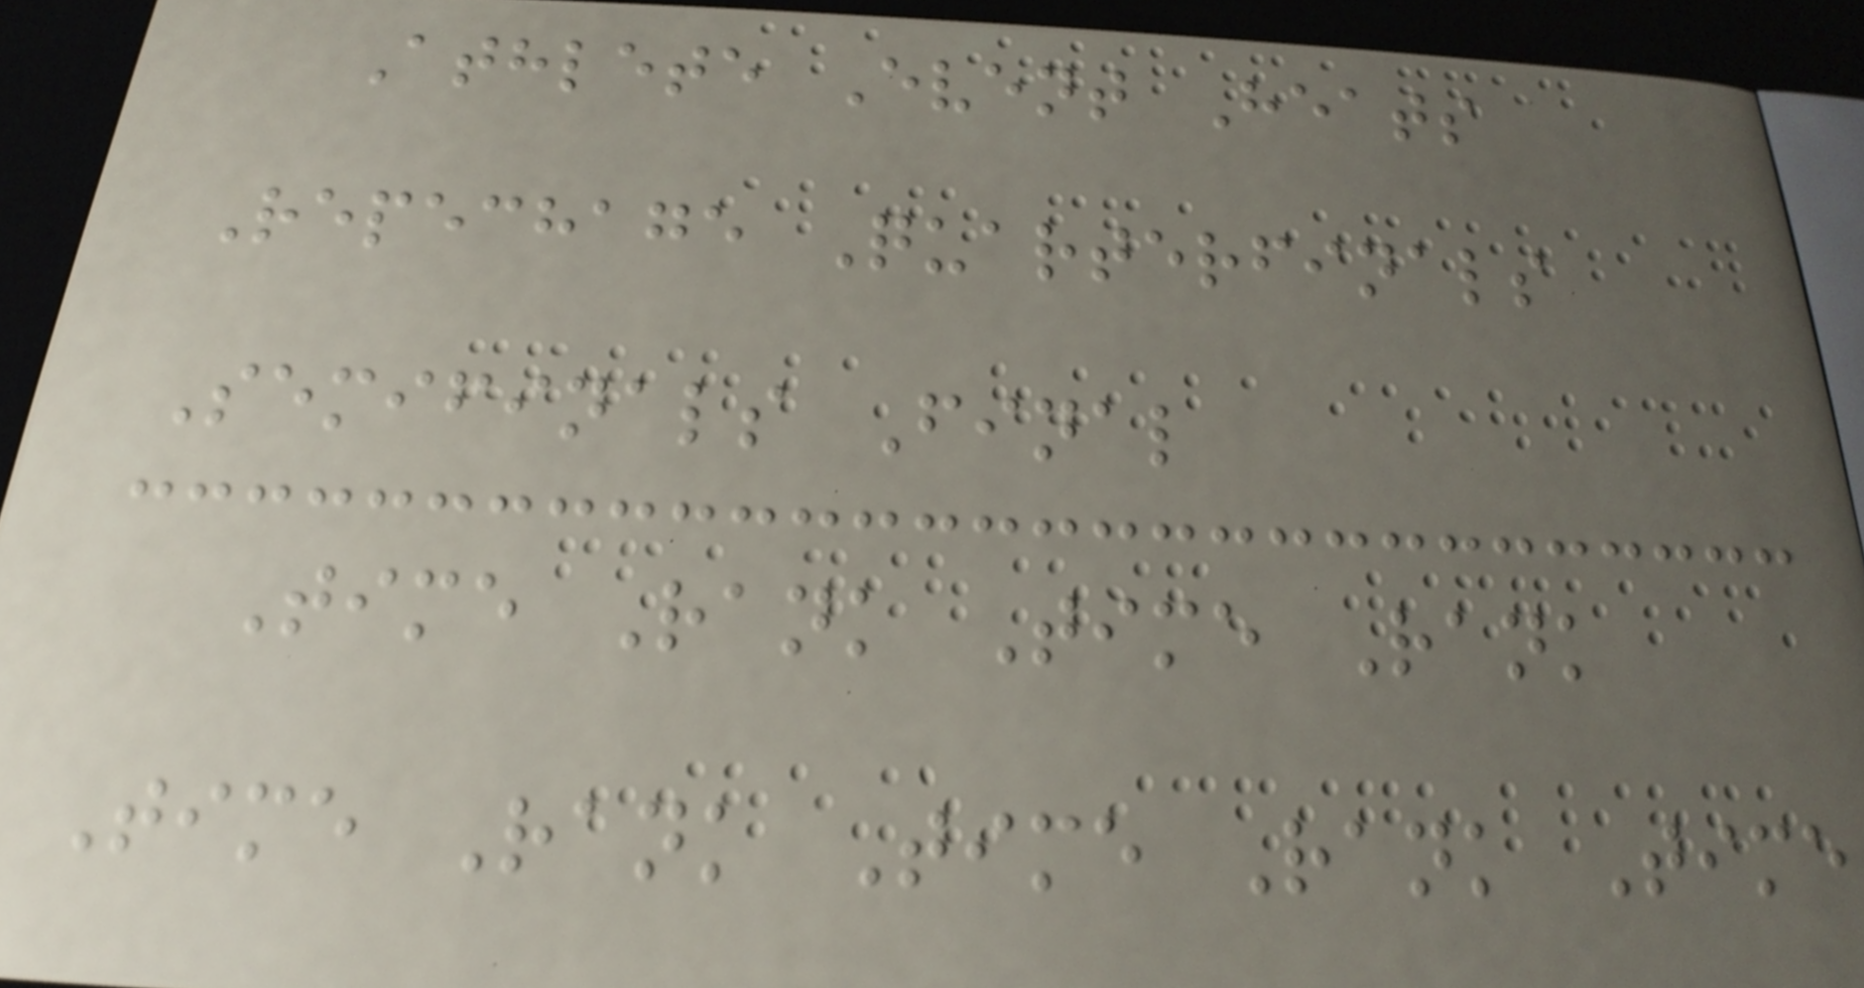Athlete Event Heats
Repechage Quarterfinals
Semifinals Final
Time Rank Time Rank
Time Rank Time Rank Time
